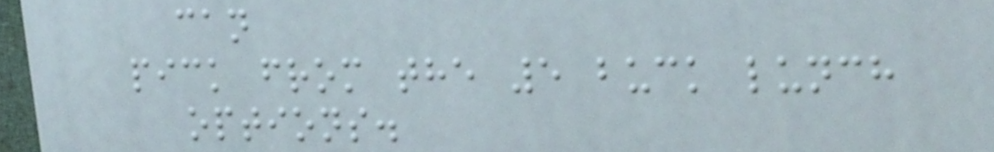can
pick from the 5 buck lunch
options.
